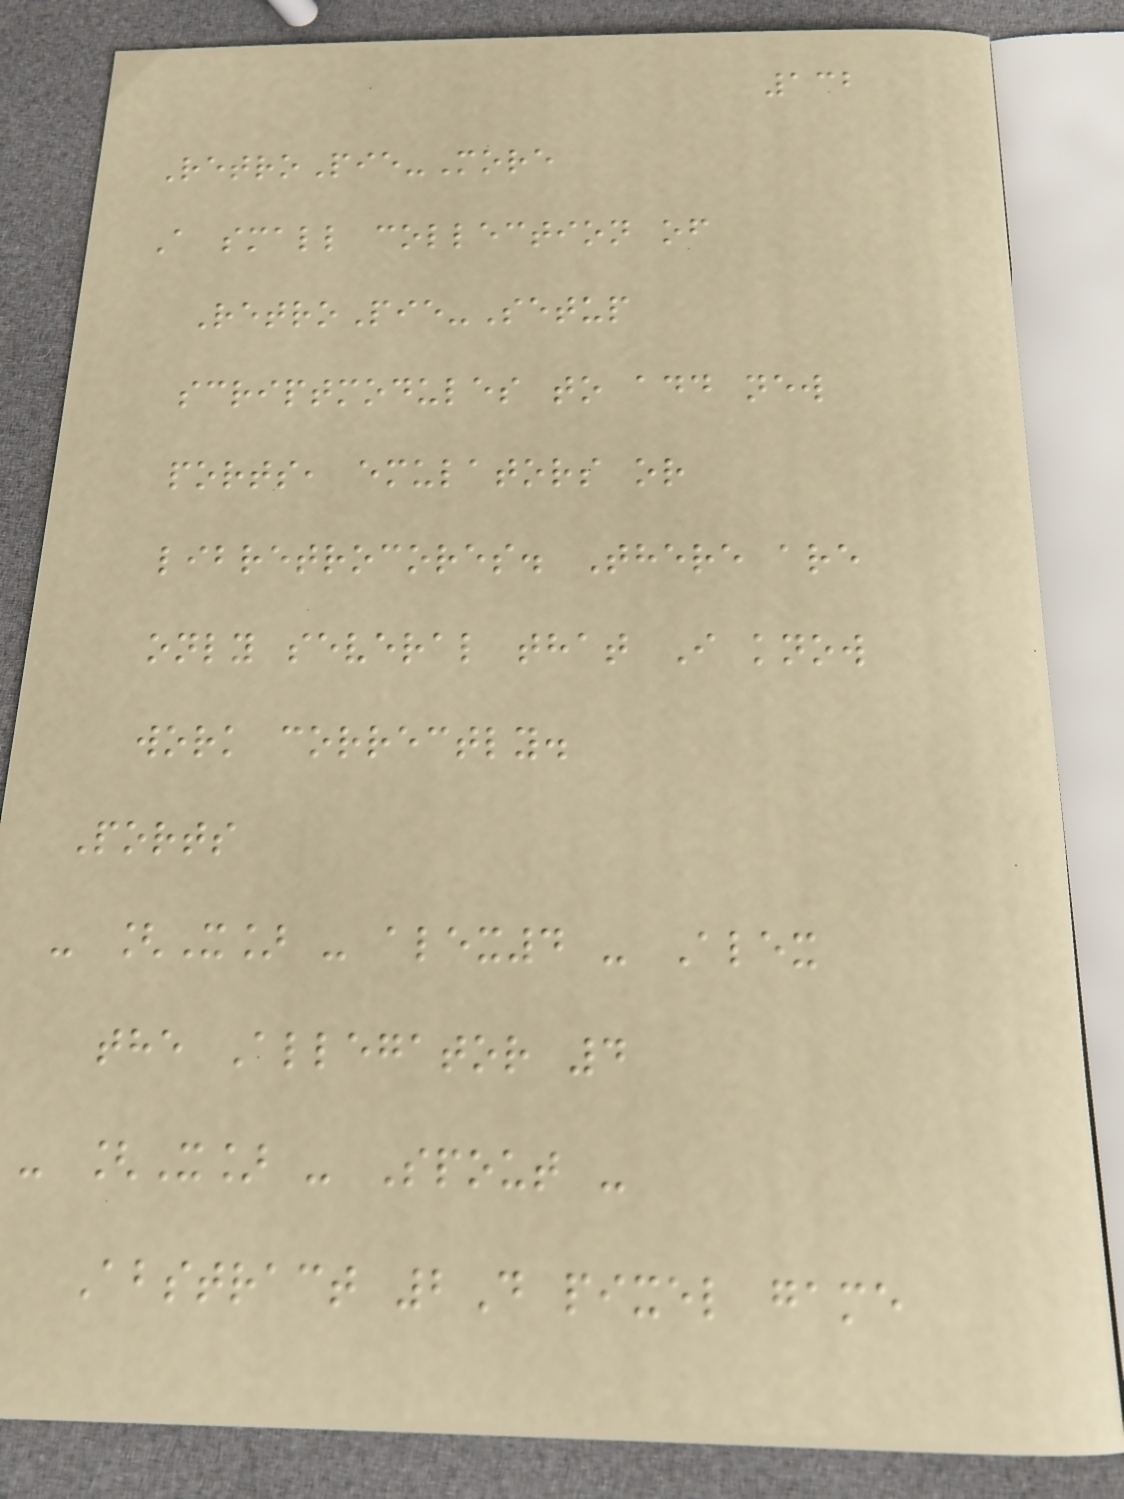132
RetroPie-More
A small collection of
RetroPie-Setup
scriptmodules to add new
ports, emulators or
libretrocores. There are
only several that I know
work correctly.
Ports
- [X] - alex4 - Alex
the Allegator 4
- [X] - Spout -
Abstract 2D pixel game
